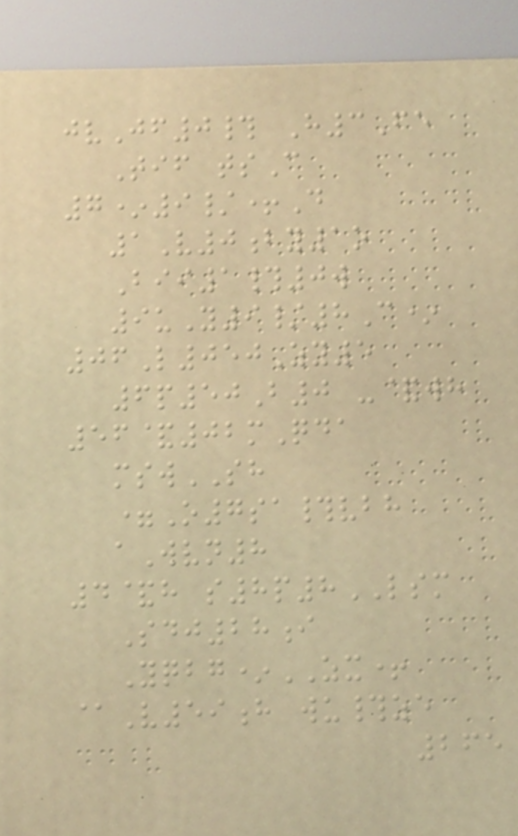jvJf0# H3Fe
Tif tsC
7*9/+D
1V0by1o
Bii1#0w
9uY9/8C*
06L050Zy5
6p50B0 -&wh
56&02mQda
mswSH
=O7sa#vbh
aWvn8
4&h s8p8LSM
Sdj28i
Yqbg*ZX+
@V59h wu#ze
265
